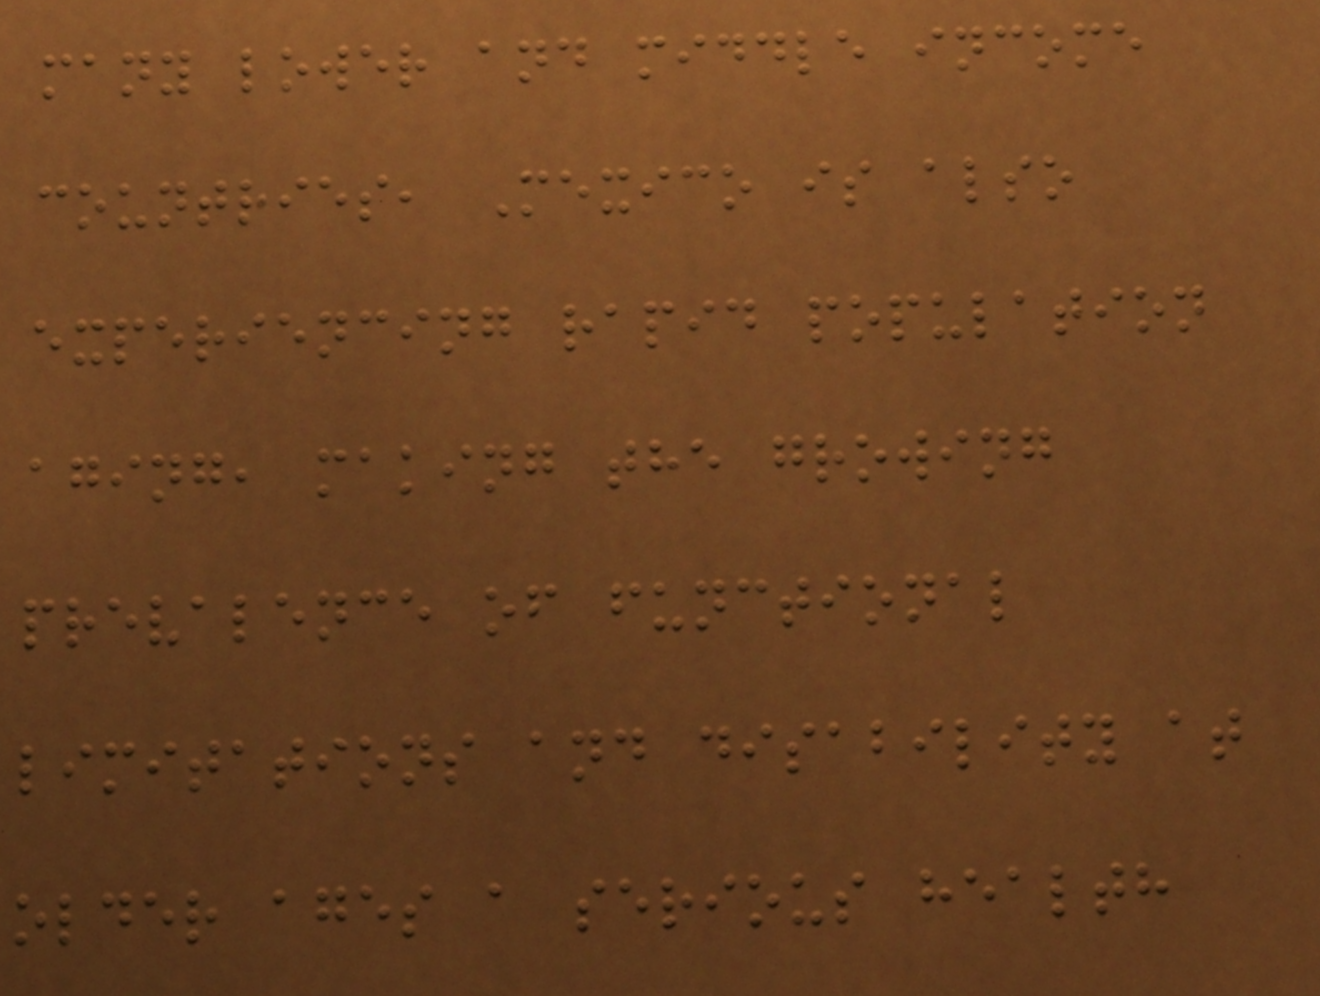many lower and middle income
countries, Mexico is also
experiencing rapid population
aging, making the growing
prevalence of functional
limitations and disability at
older ages a serious health
